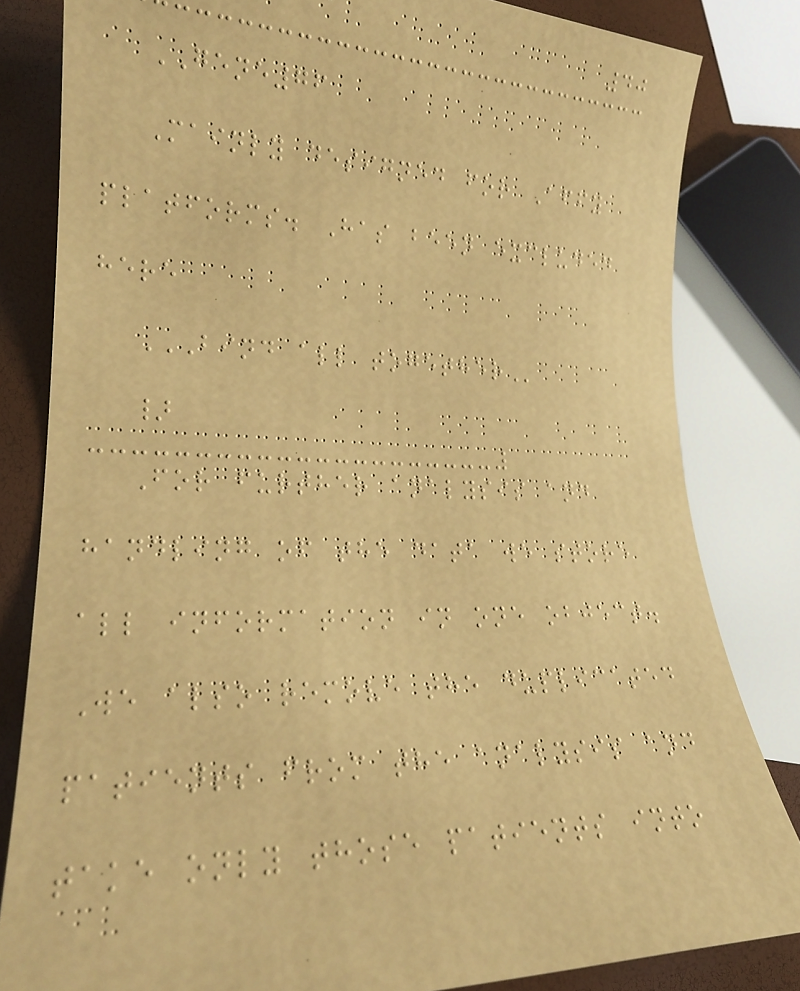40
GENE76
Mainly designed for Affy
platforms. Has been excluded
here
BIND ALL TOGETHER
}
For further analysis and
handling of the data we store
all information in one object.
We also remove the duplicated
patients from the analysis and
take only those patients into
